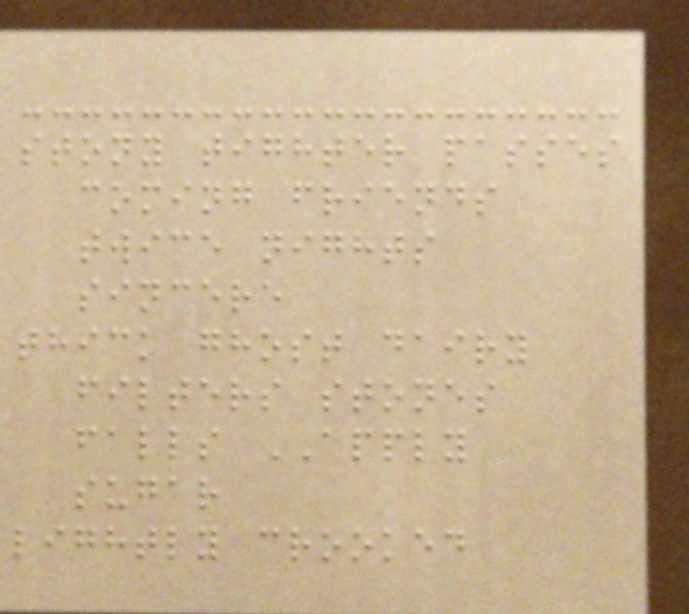stony tighter passes
coming friends
twice nights
sincere
thick ghost dairy
filters stones
falls APPLY
sugar
lightly crooked
